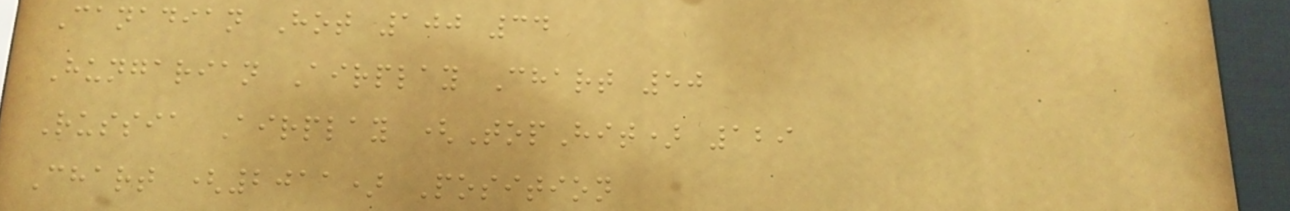Canadian Hot 100 34
Hungarian Airplay Chart 50
Russia Airplay (TopHit) 129
Chart (2011) Position
